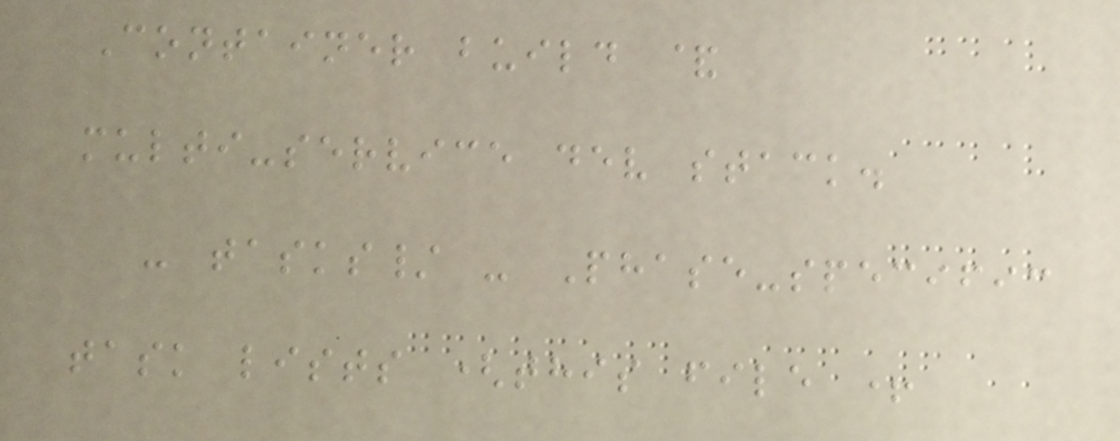Container build &
multi-service dev stack.
- tasks/ - Phase-specific
task lists (this file +
